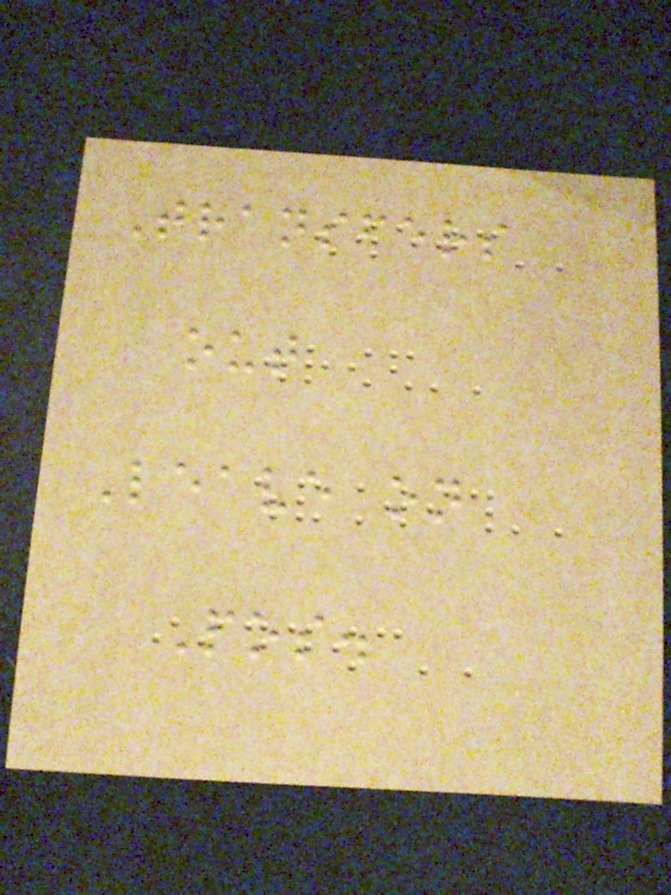Transfers
out
Leave on
Pos.
